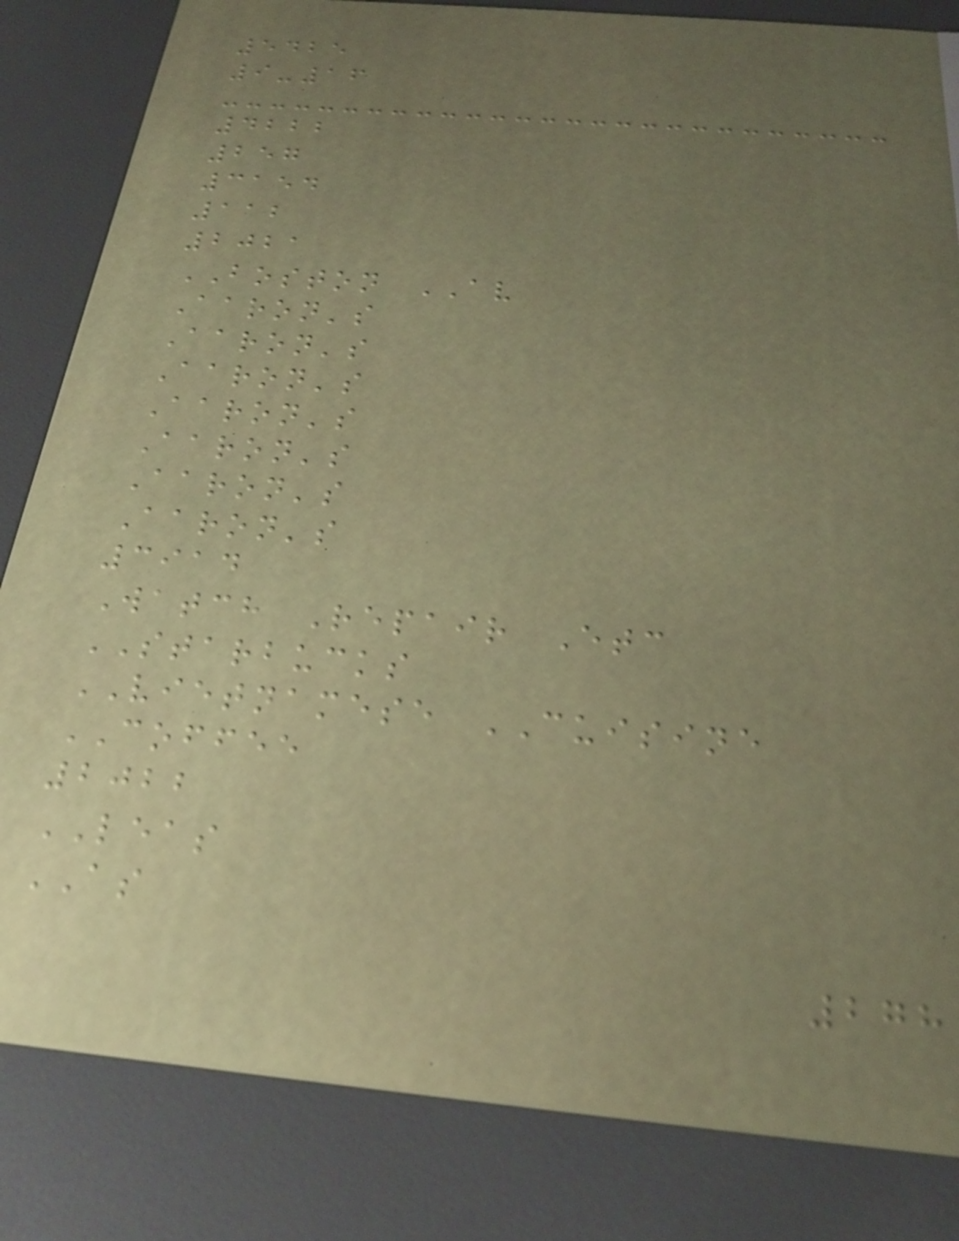5425
9-16
4222
257
3154
112
2021
BOSTON AV
Aaron's
Aaron's
Aaron's
Aaron's
Aaron's
Aaron's
Aaron's
3914
Watch Repair Etc
STARBUCKS
VIETNAMESE CUISINE
COFFEE
2022
LEAS
AS
278
